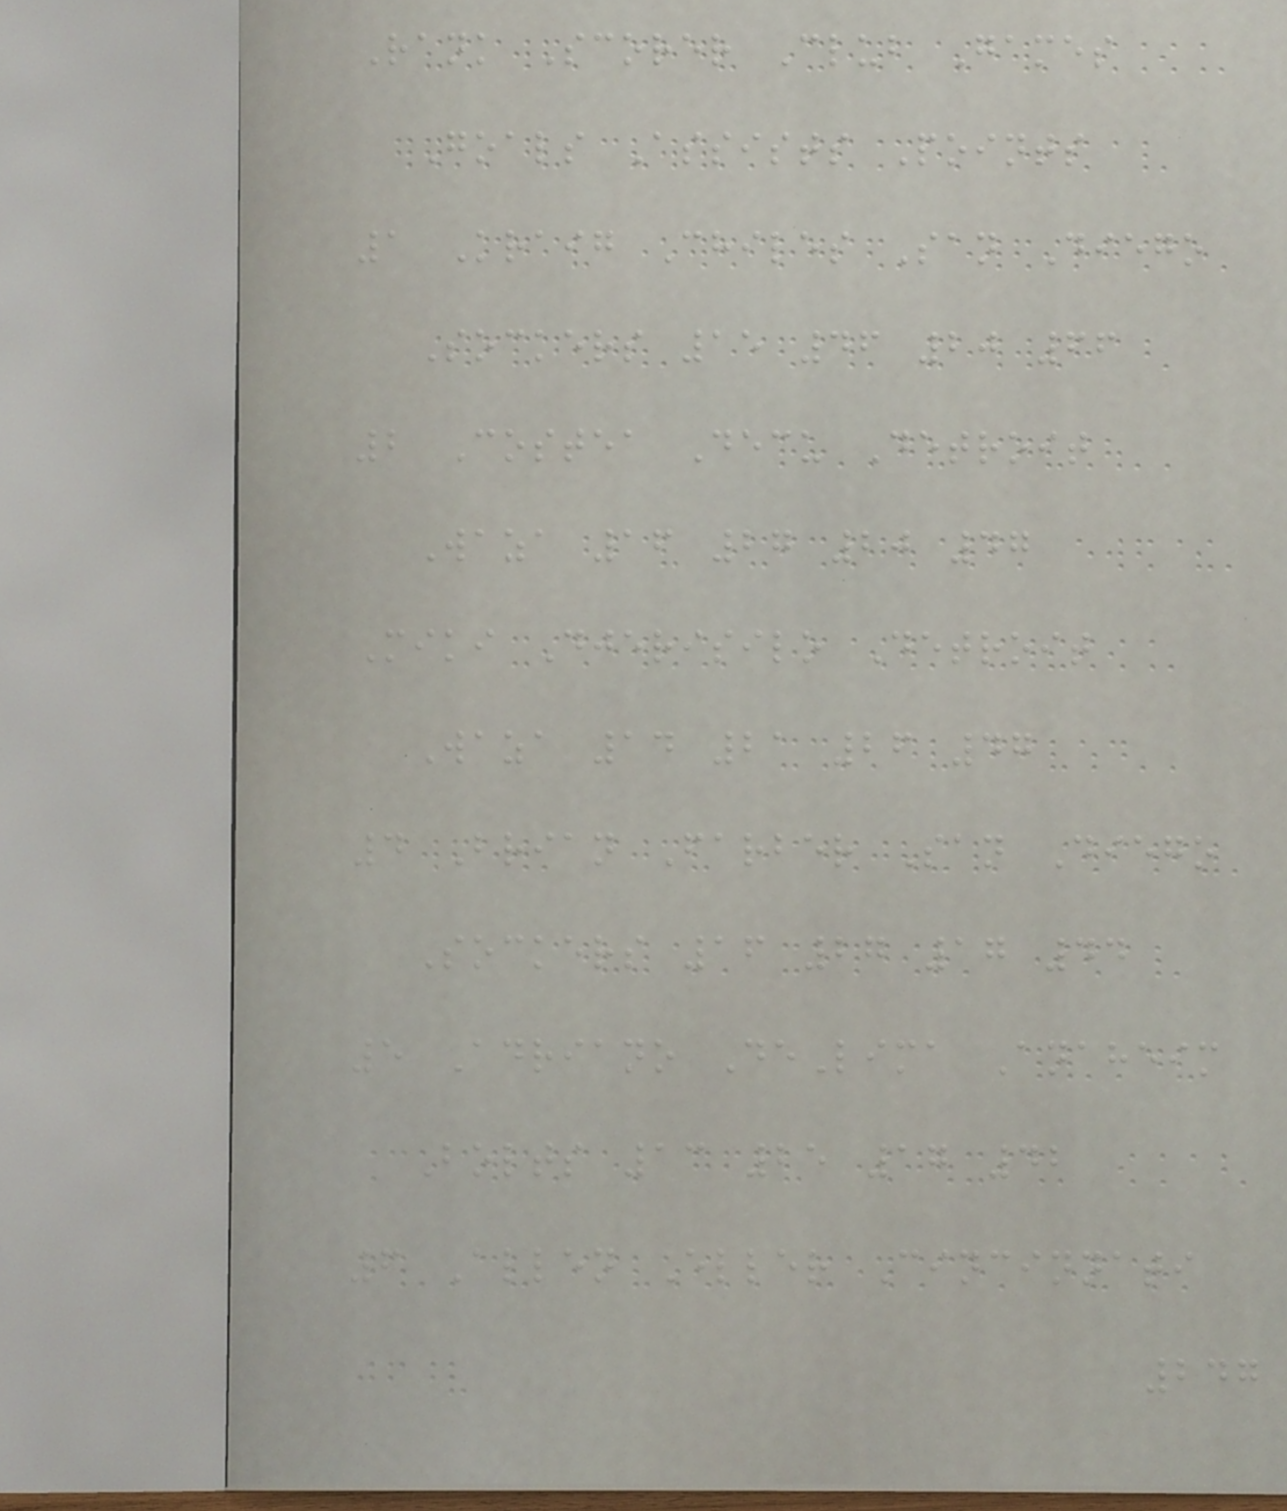Rank Scorer Club Games
Goals Assists Points
1 Kraig Chiles San Diego
Sockers 15 46 20 66
2 Costea Decu Detroit
Waza 16 27 20 47
Miki Djerisilo Detroit
Waza 14 21 26 47
4 Brian Farber San Diego
Sockers 16 27 17 44
5 Adriano DeLima Anaheim
Bolts 13 25 17 42
6 Allen Eller Cincinnati
247
